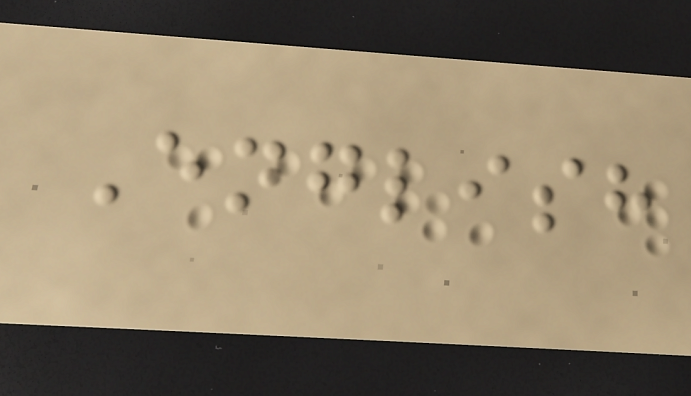English
